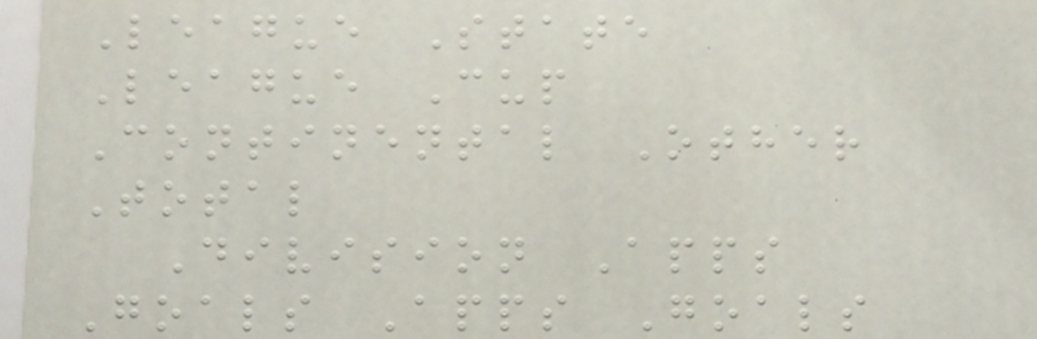League State
League Cup
Continental Other
Total
Division Apps
Goals Apps Goals
